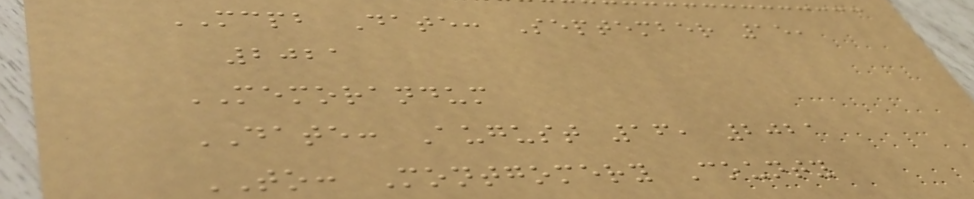MCPB Date: September 15,
2021
MEMORANDUM
DATE: August 16, 2021
TO: Montgomery County
